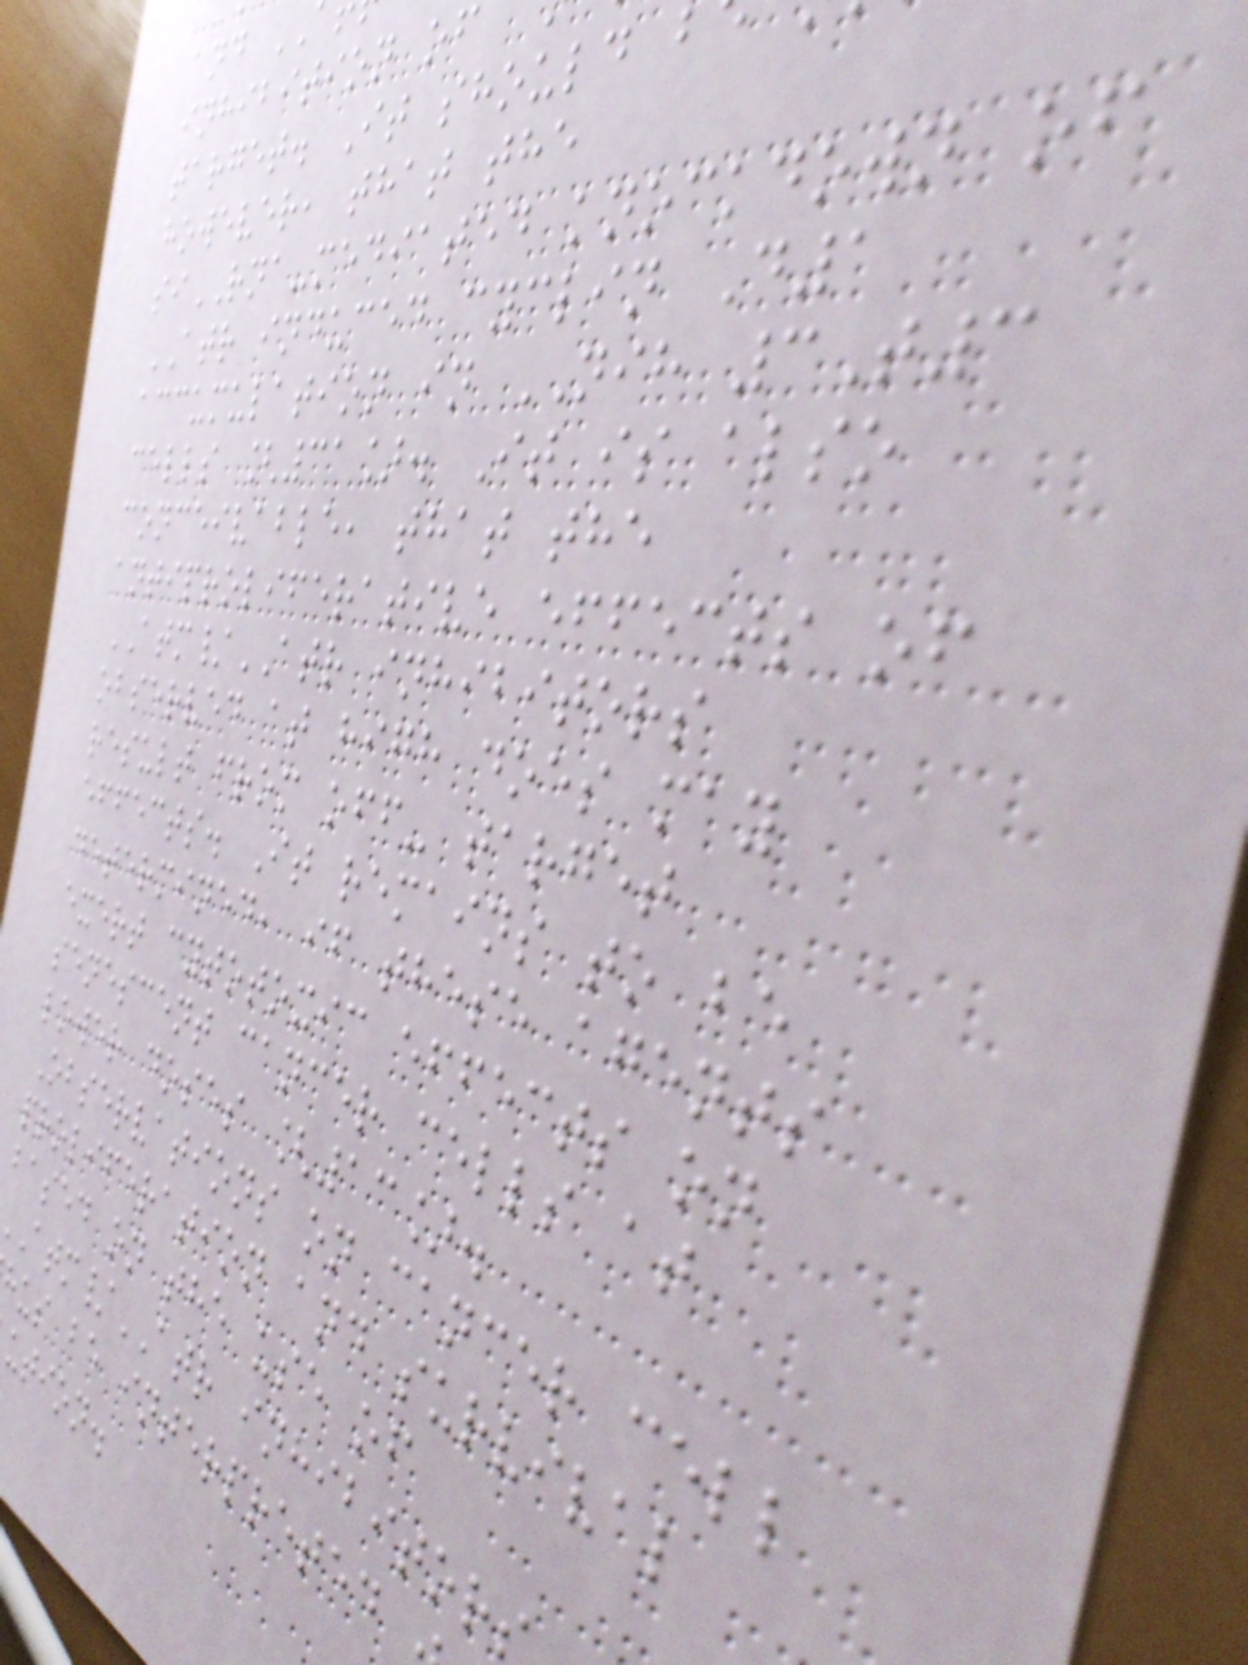inhibition of
target. It should b
however, that the
siRNA-mediated knockdown of
ATR induced cyclin D1
accumulation in NIH 3T3
cells [31]. It is also
conceivable, that the
antiproliferative effects of
ATM/ATR inhibitors
observed at high does may
result from off- target
effects. It remains to be
determined, if these agents
exert cytotoxic effects on
senescent cancer cells at
lower doses [13].
Observations on cancer cell
proliferation and survival
based on the use of
/ATR inhibitor
hus be interpreted
ution.
